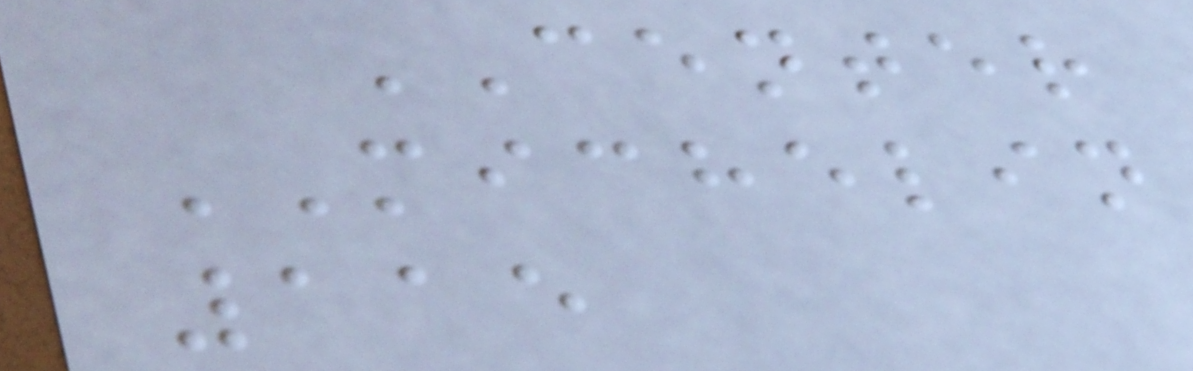CENTER
MICHELIN
115
